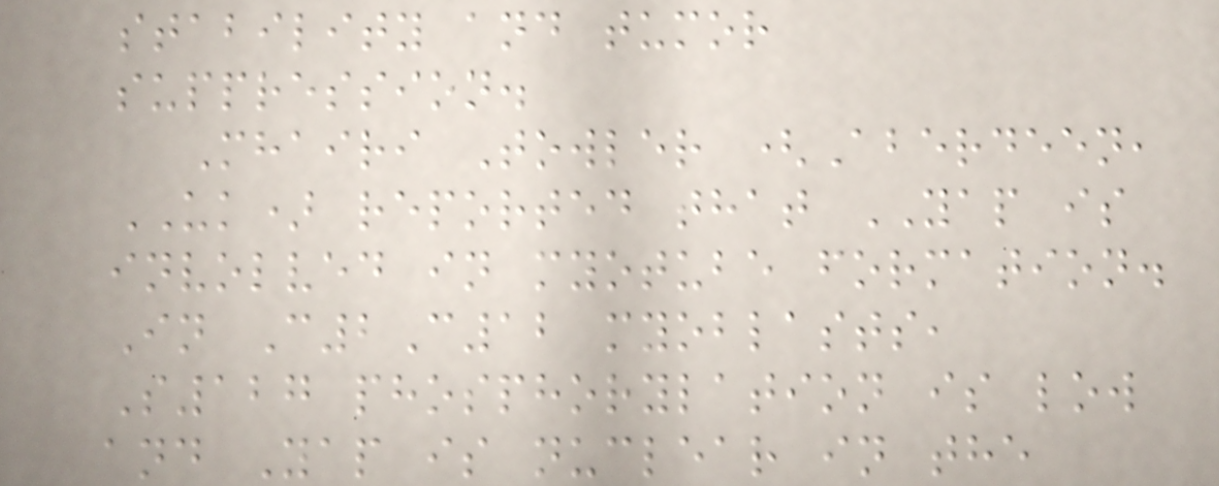stability and tumor
suppression.
Mhairi Towler (Aberdeen,
UK) reported that YAP is
involved in myotube formation.
In C2C12 myoblasts,
S127 phosphorylation is low
and Yap is nuclear in the
